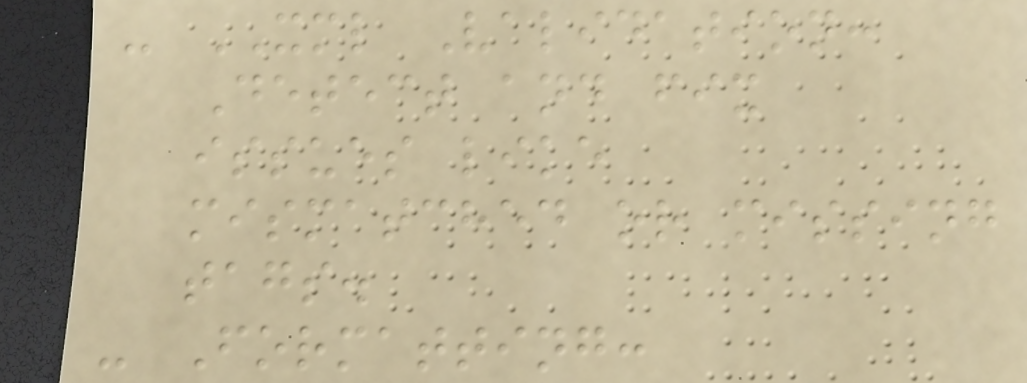- XML Validation:
Detect and fix
issues like
mismatched or missing
tags.
- Formatting:
